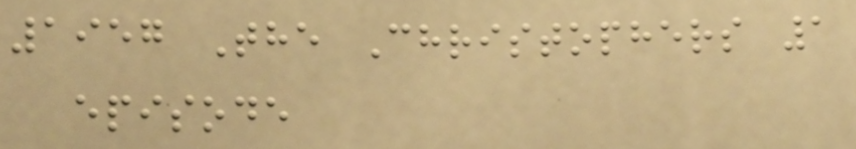1957 The Christophers 1
episode
